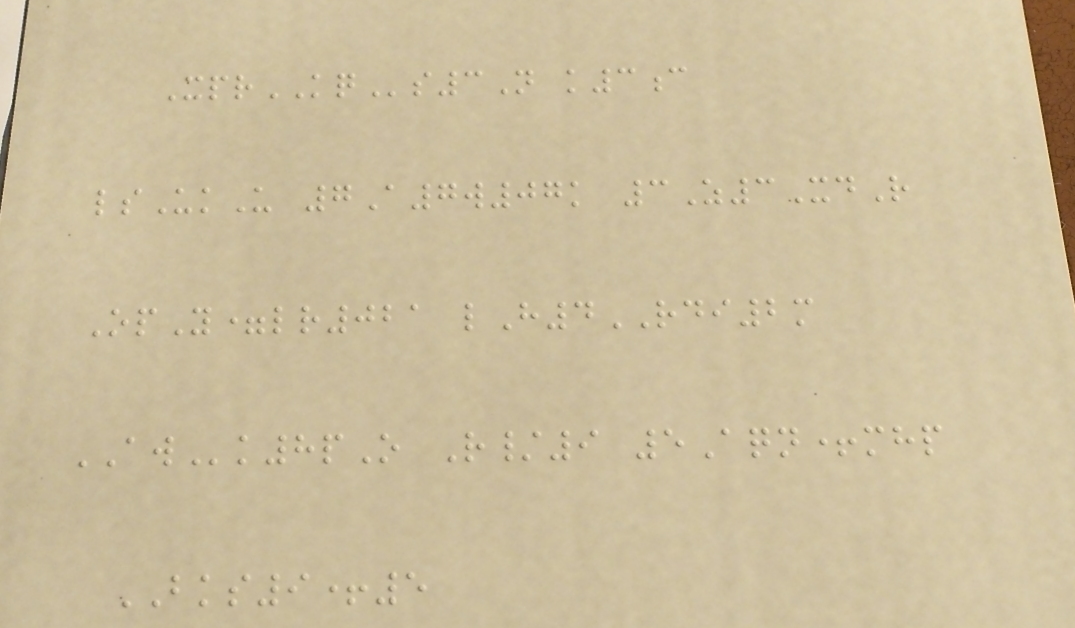XprKQs3N k3c
lsUkU 7A7w07k 3Z3XdR
OpY=lr021 lH4RDI2m
AWk8pO R/9 5Aqn+mhp
BKS9+5
